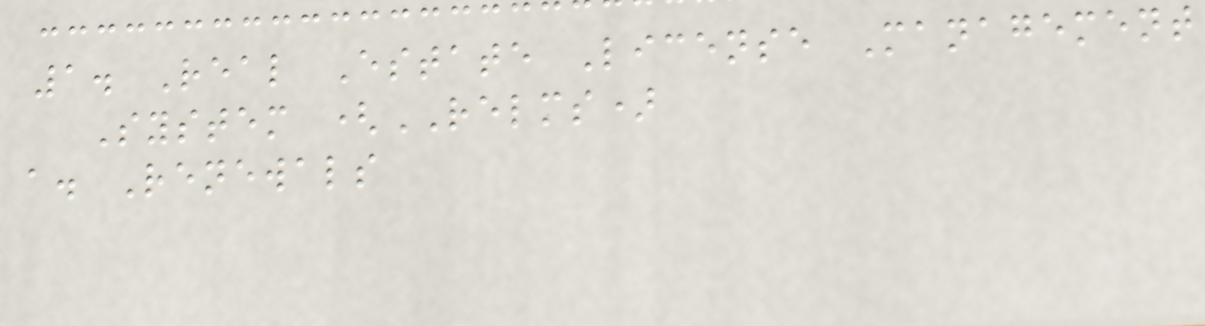1. Real Estate License Management
System (RELMS)
a. Renewals
